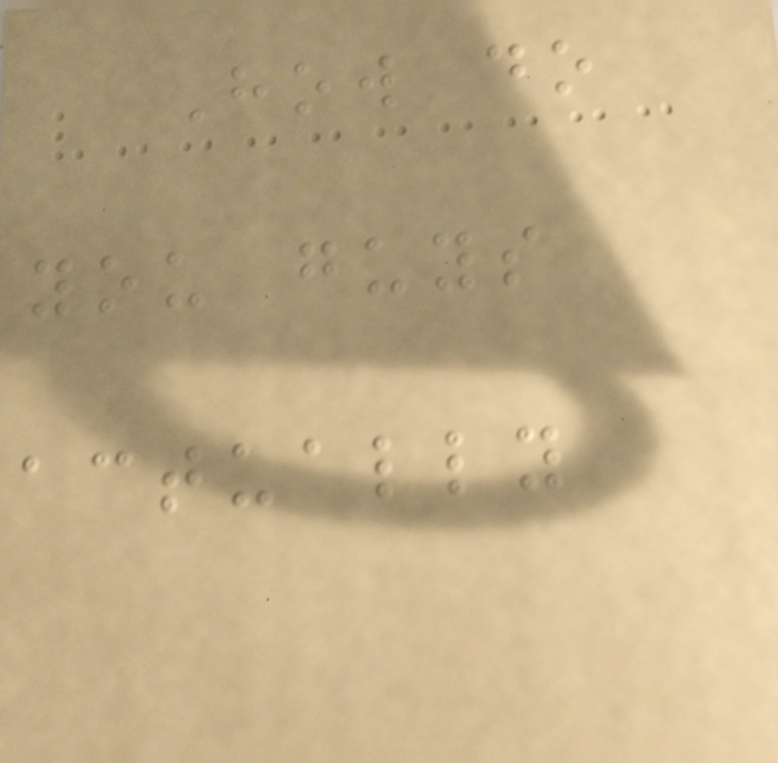How do
you guys
actually
